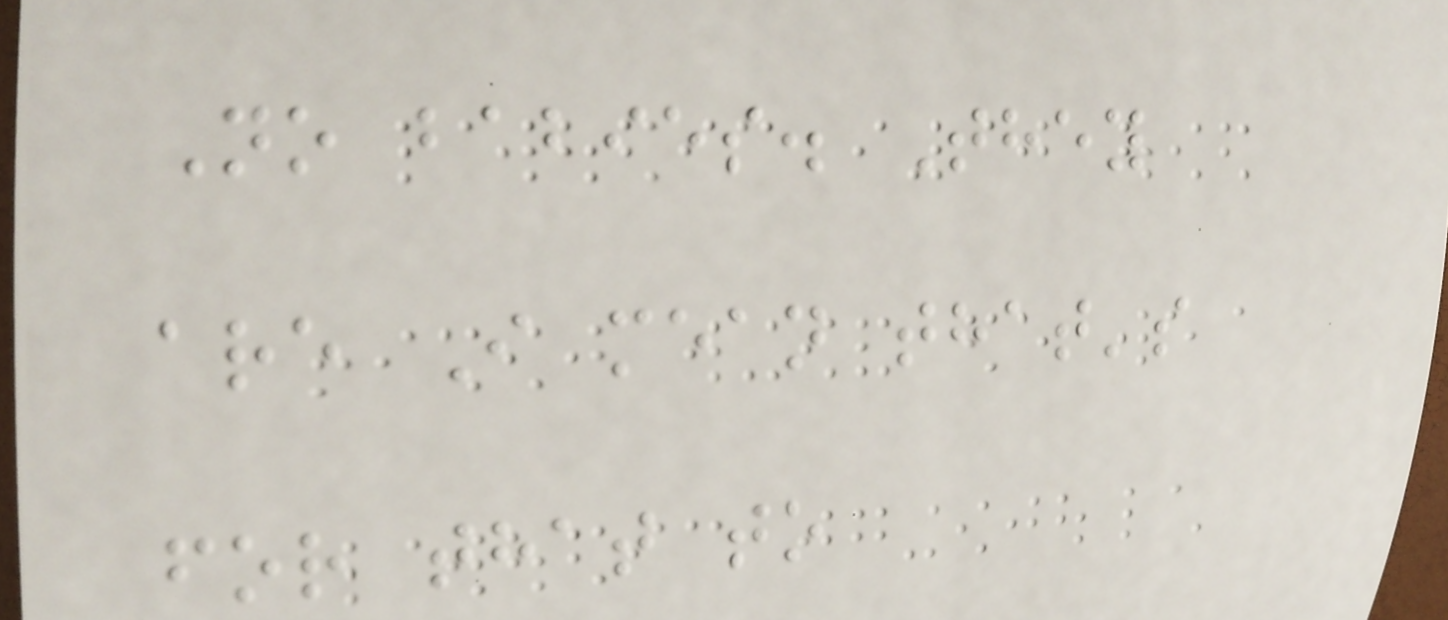No babies. They
are I mean that's
for that to
